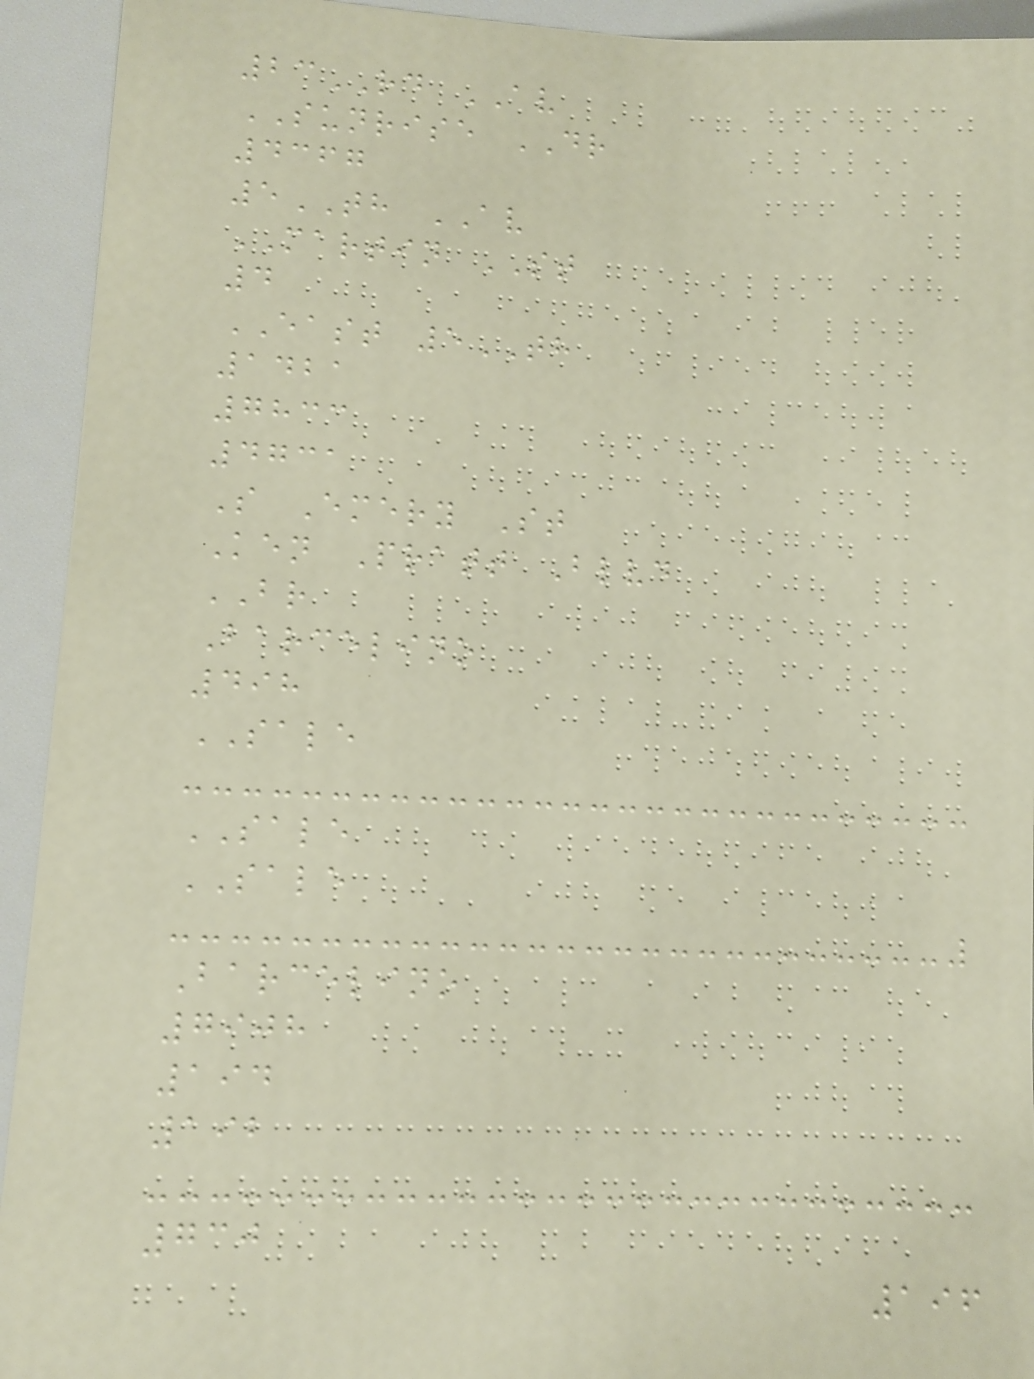23RD AV
SUNRISE DR
4367
5TH AV
MARTIN ST
4
EAST 5TH
1421
7833
4731
S Emery St
Ken Pratt Blvd
BR
Barcelino
498
SALE
SALE
SALE
Barcelino
7908
194
192
730
196
